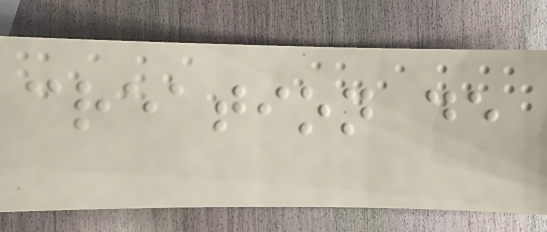creation de
